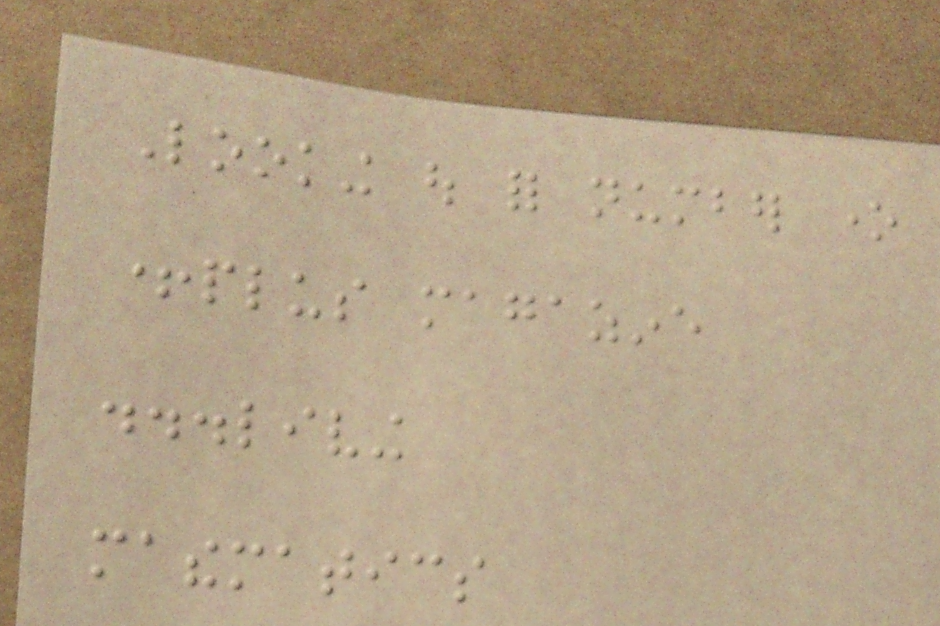Looking out for number one
+plus magazine
...living
mathematics
